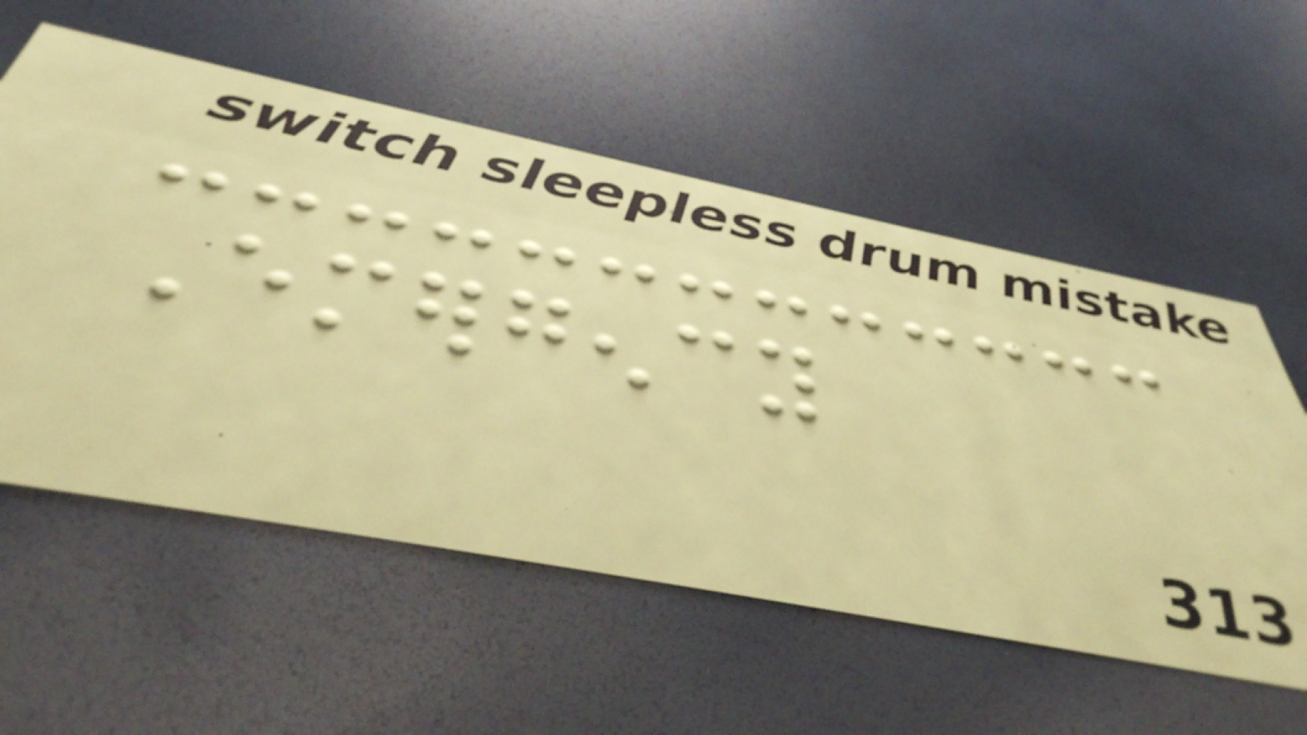Emergency
